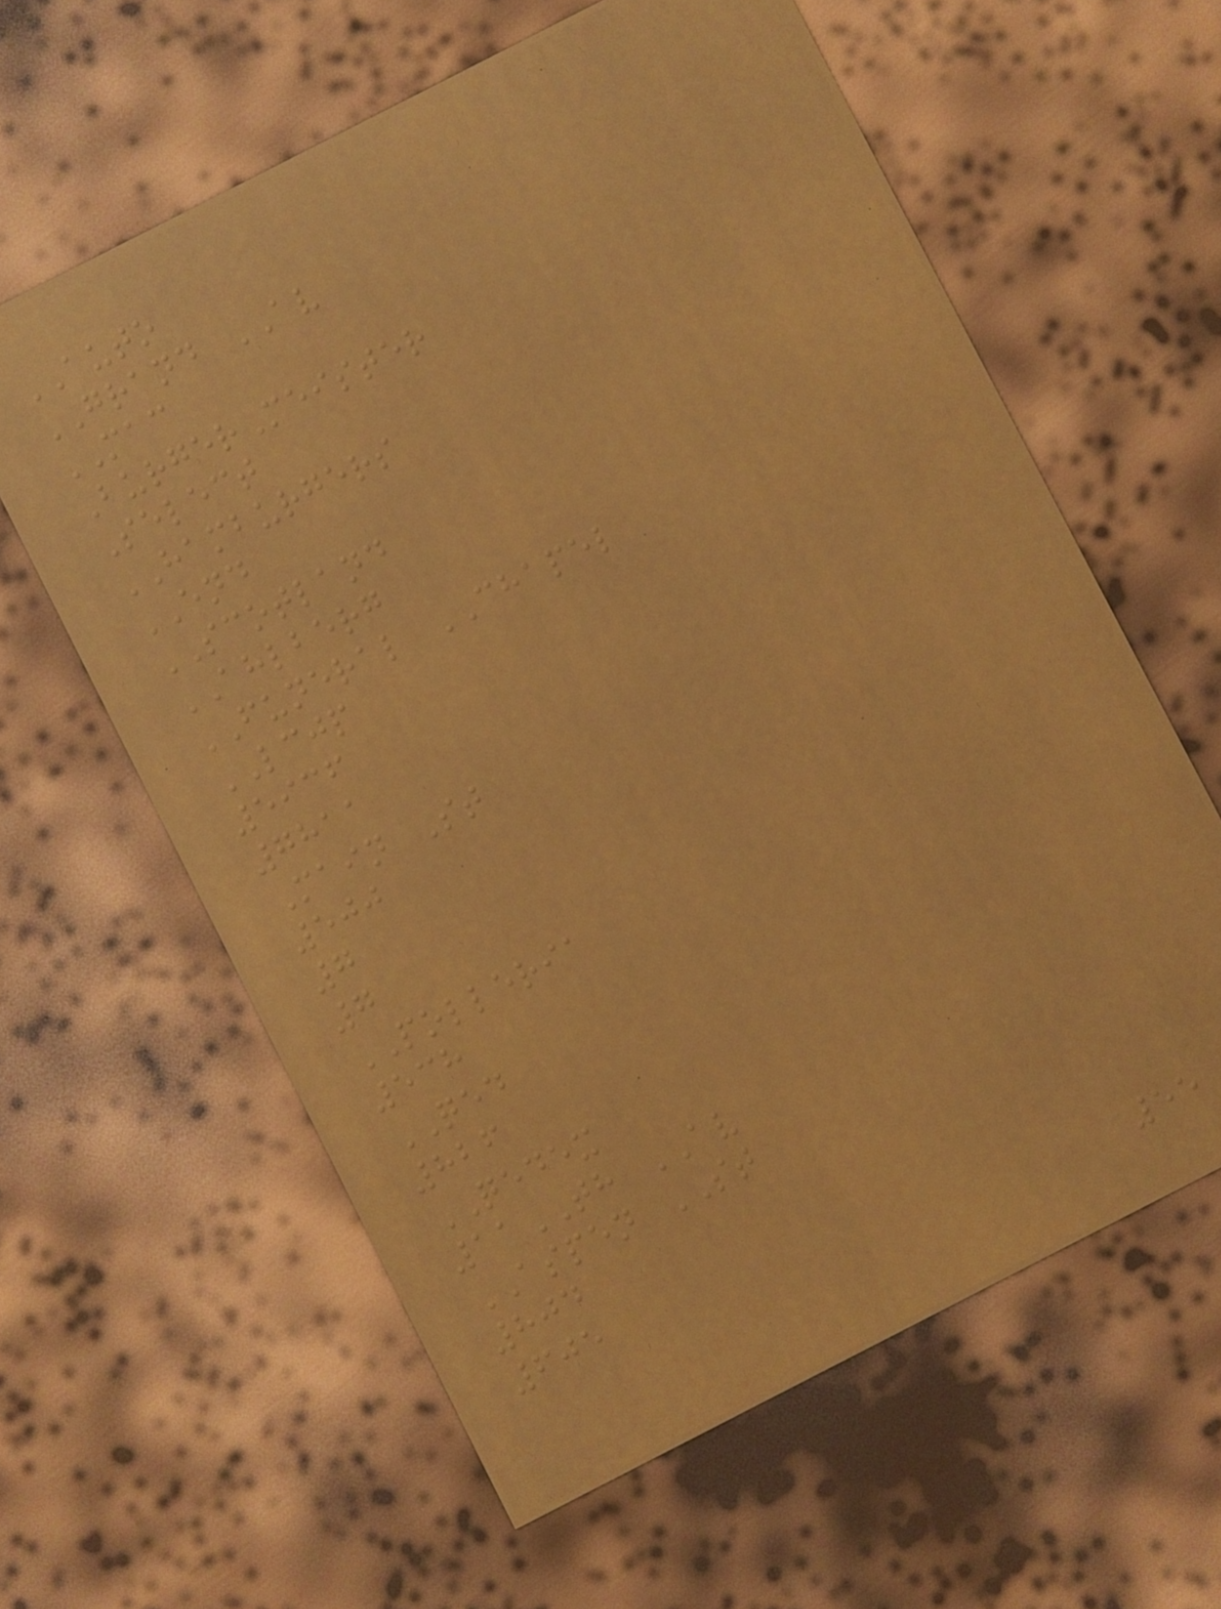AUTO
GRAND AV
MAC
BurgerMeister
Select
HAMBURGERS
END
SCOTLAND
AHLBERG
FUNERAL CHAPEL
LCJP
5936
7811
Main St
500
7
7
POLLERIA
538
QED
826
QEDEX
11TH AV
ASPEN ST
804
605
55
